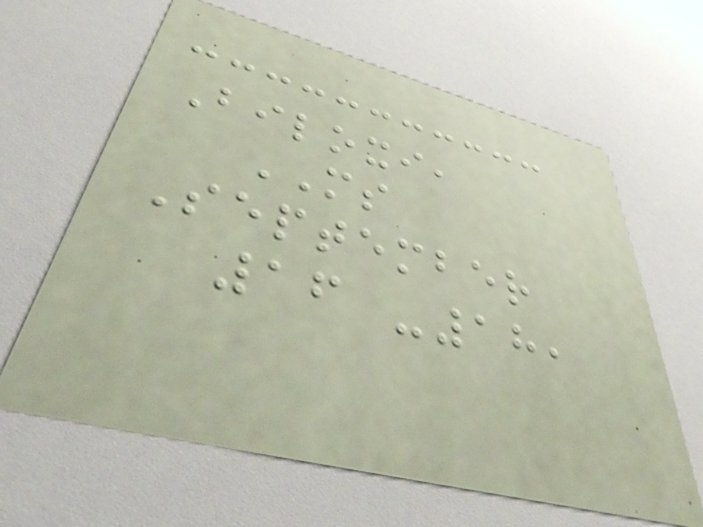Biloxi,
MS
September
16 -18,
